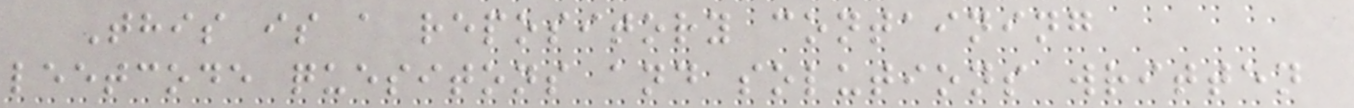This is a repository containing
leetcode quesitons and solutions written
